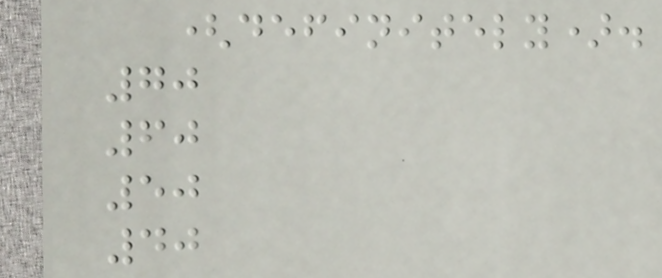(definitely).
70
60
50
40
